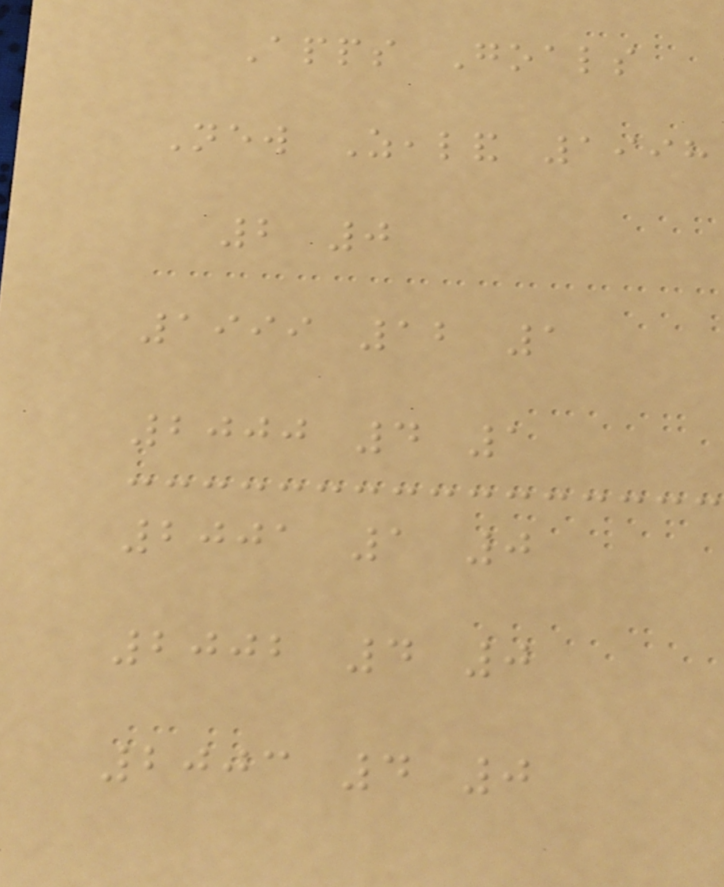Apps Goals
New Zealand 1998
2 0
1999 12 1
2000 4 1
2001 1 0
2002 4 0
2003 4 0
